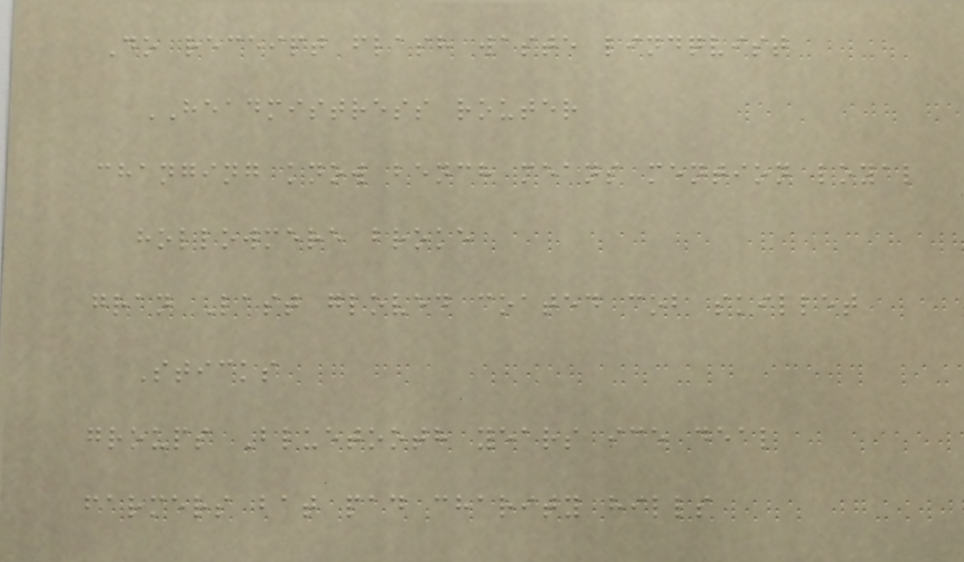Do receipt flash waste lindqvist
HEADMISTRESS router
changing know bench means mention loyal
hollowmere broke
gran Last gloved coated cob skillet
Sticks
groups Bluetooth years ice deal
farmers bat pad charity hills
